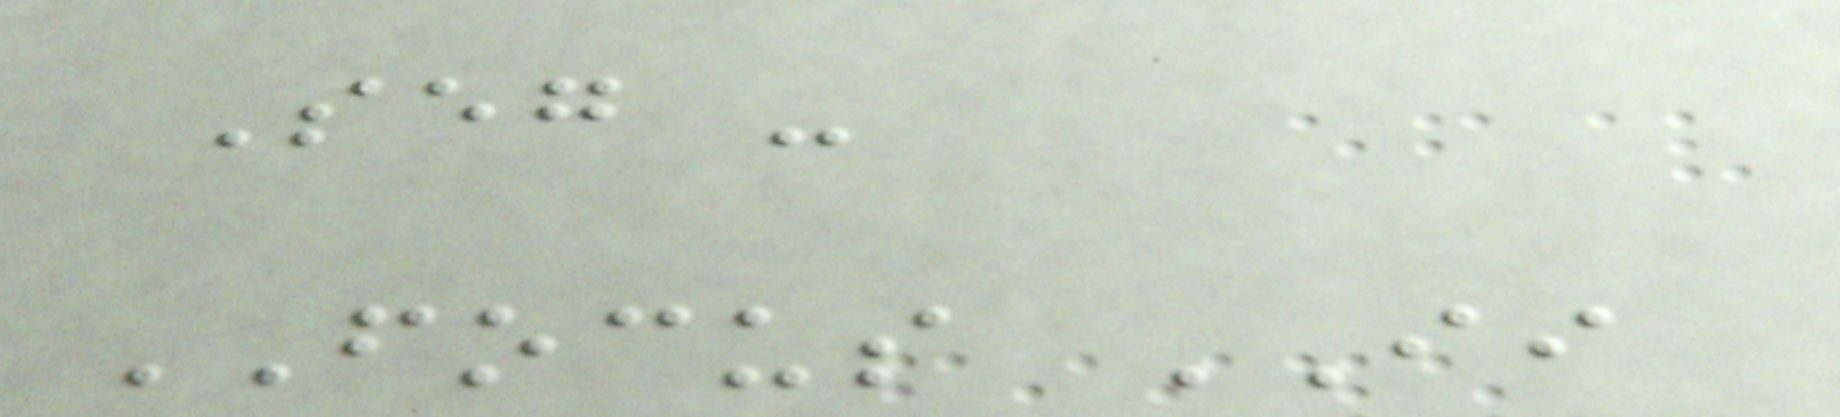Seg -
FOCUS II
